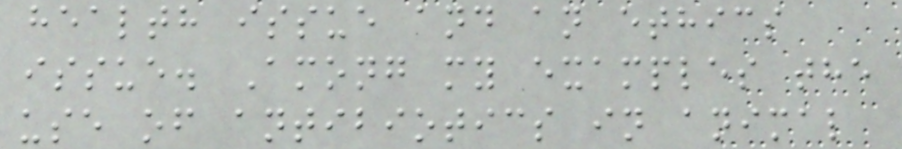health issue and an ethics
issue. Among my examples the
use of antibiotics in animal
